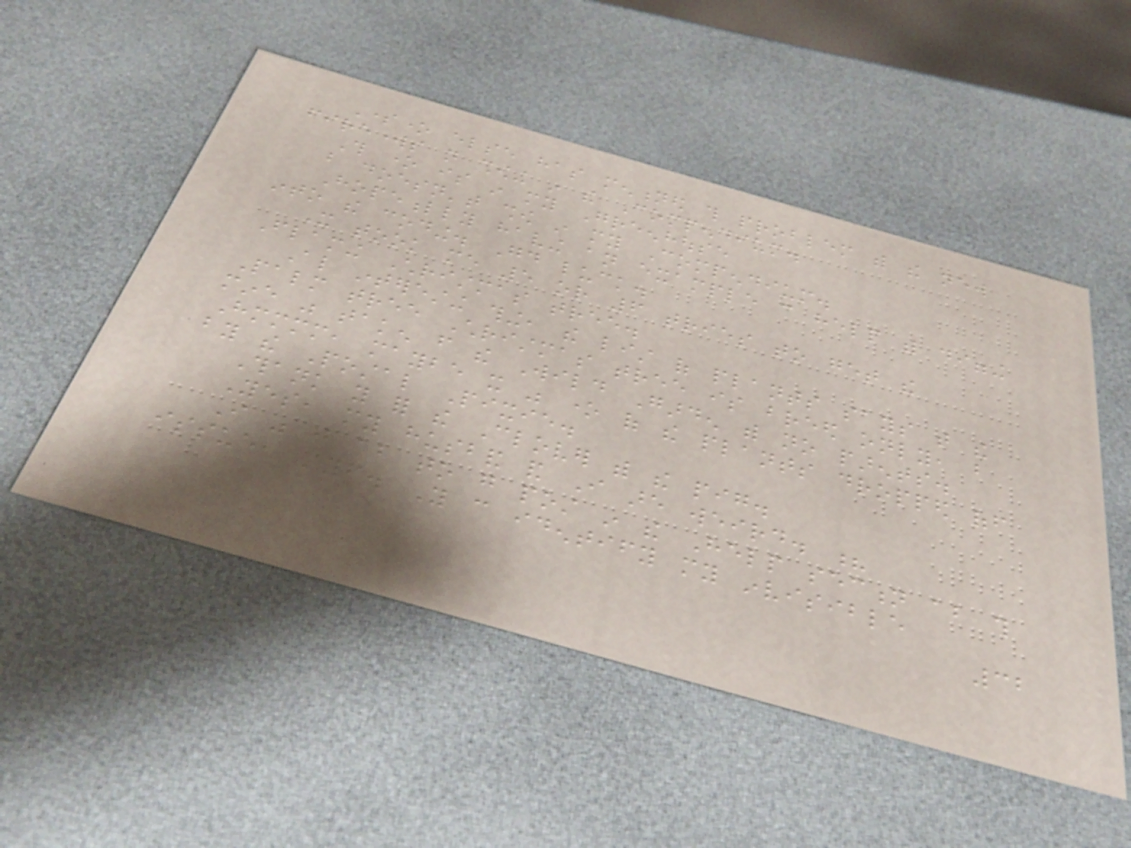Someone else has mentioned this problem with the new
fireworks not showing in the Compendium.
This one is in my Greenhouse
but doesn't show in my Compendium.
Hopefully having an example can help with digging
into the coding. Good luck.
It took me 5 or 6 tries to get the
Flaming Christmas tree.
Also interesting thing, the list of plants says that the
Palm tree Christmas tree is breed only, but
mine was taken from the Wild Garden with no parents.
Hmmmm, maybe it was one of the plants dropped off
by the Postal Pixie.
Thank you for the Clover with the pig.
Yes, my husband and I are weird. ?
I was just about to go post in the Help section about this
issue, myself. You can identify my invisible
32
